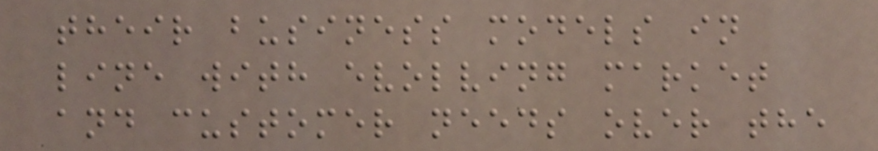their business models in
line with evolving market
and customer needs over the
